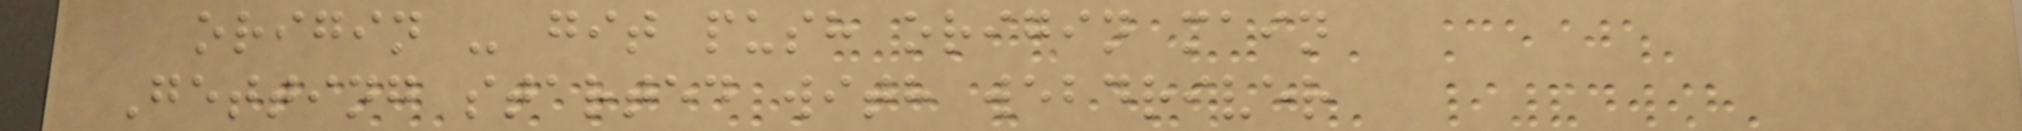origin - git push origin main
Getting started with webdriver
